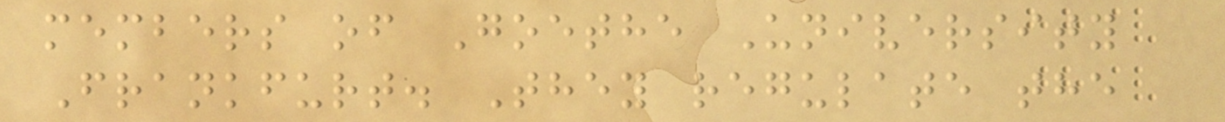members of Goethe University
Frankfurt. They regulate the
